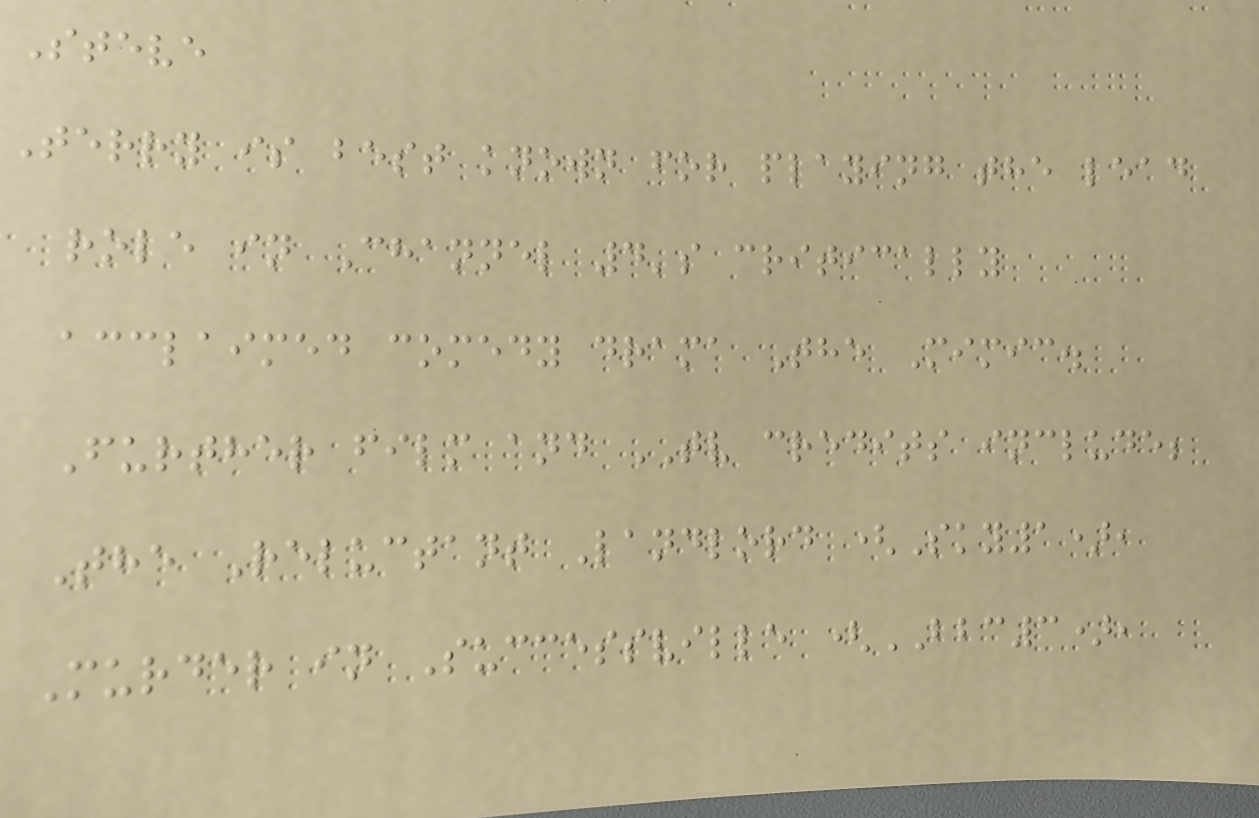Steve
Terry is best known for playing the lead
role in Channel 4's critically
acclaimed comedy drama The Mimic.
Further film and TV credits include;
The Reluctant Landlord (Sky1),
Murder in Successville (BBC3),
